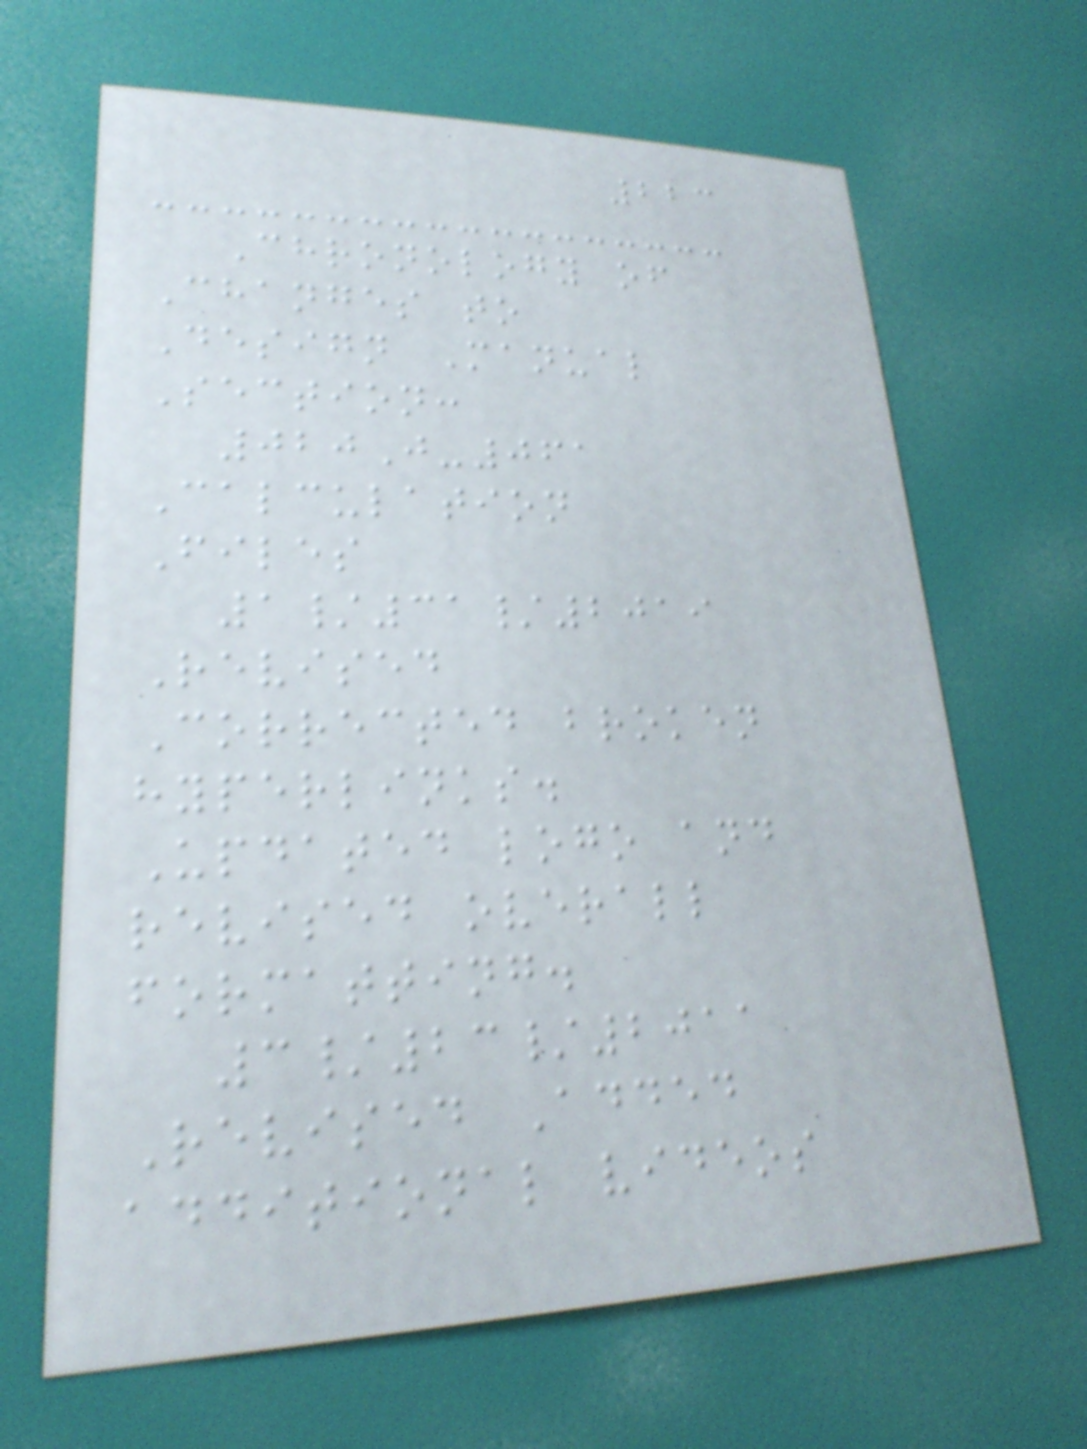223
Chronology of
Changes to
Design Manual
Section:
020J-061
Calculation
Files
1/31/2019
Revised
Corrected broken
hyperlinks.
Updated logo and
revised overall
formatting.
3/23/2011
Revised Added
additional videos
